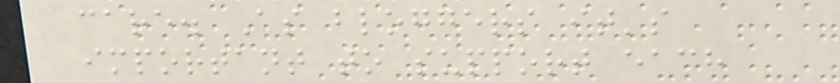care. As bloggers it's
important to support each
